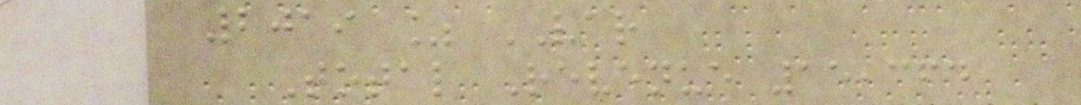2019 % VAR
Total Revenue 15,364
